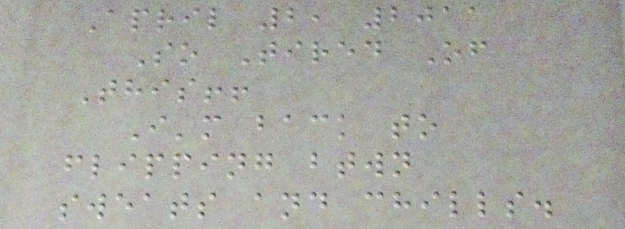April 2, 2011
So Tired Of
This!!
I'm back to
flipping btwn
sweats and chills.
